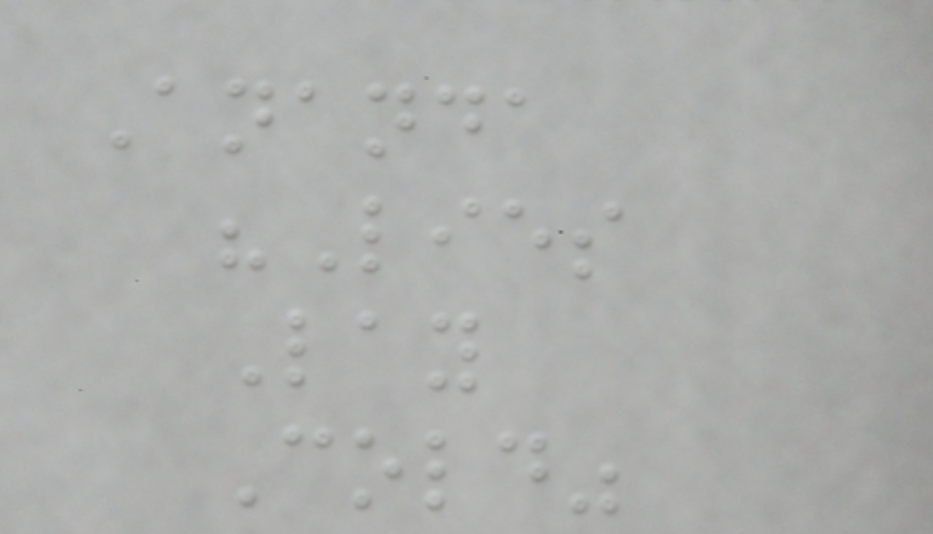Ananda
"Lies
Lay
Cold"
